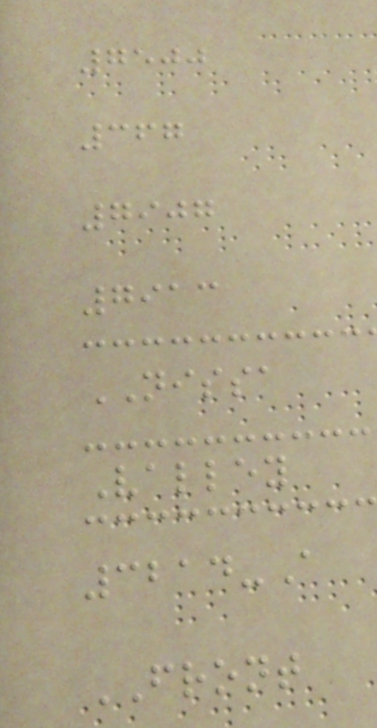7500
367
7907
7913
NISSA
Valley
3214-A
FRONT
